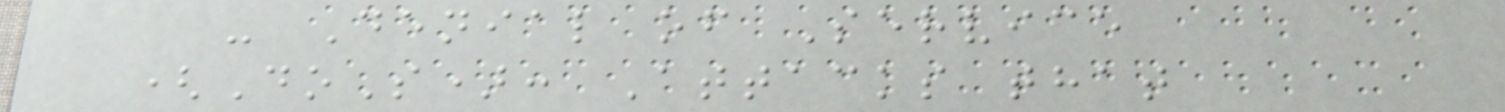- Denial of Service
(DoS): Attacks that
